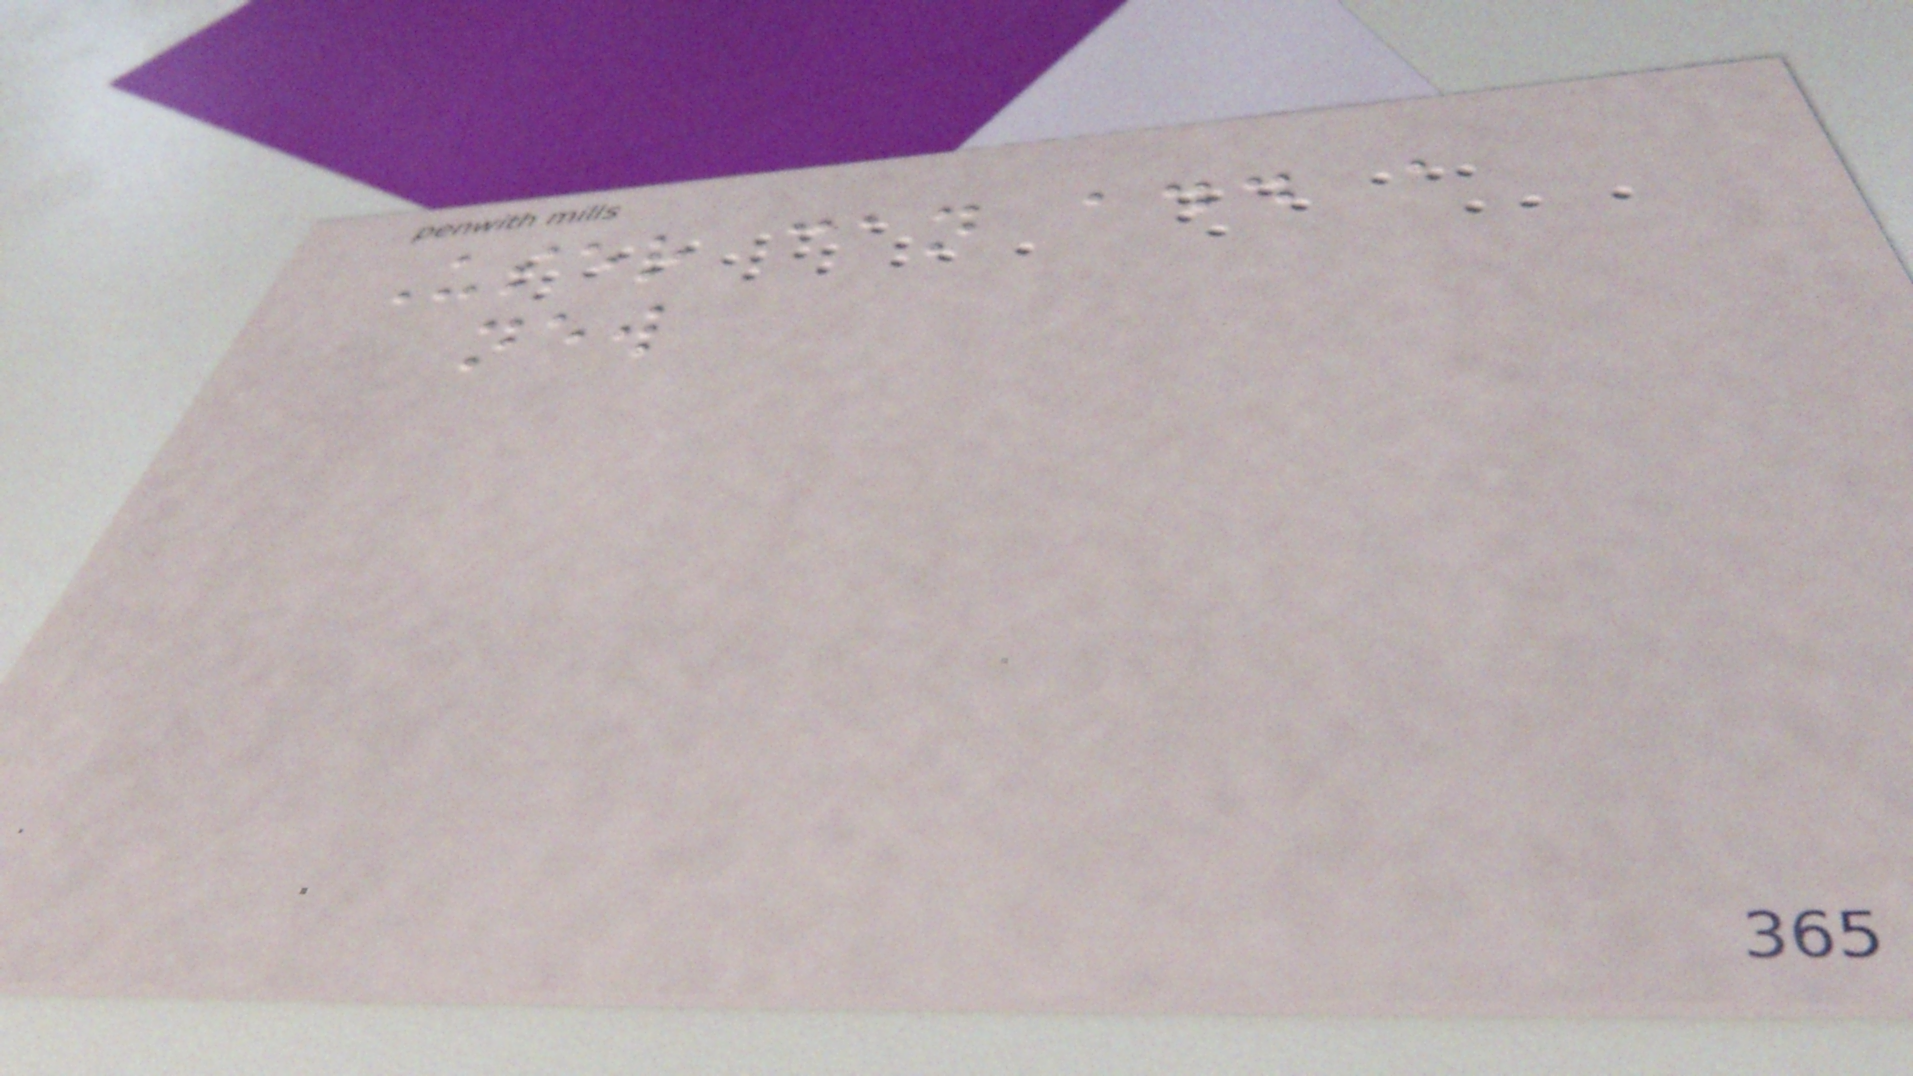User can add a
new
